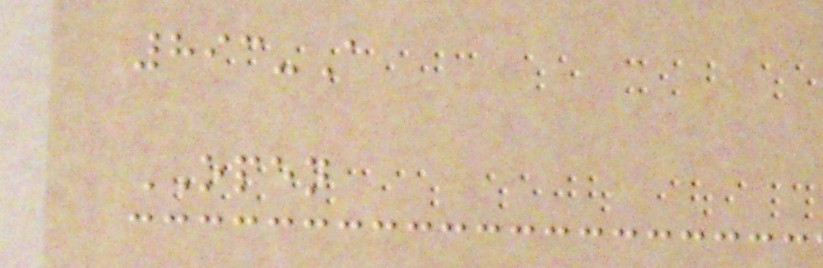893-A
OPEN
